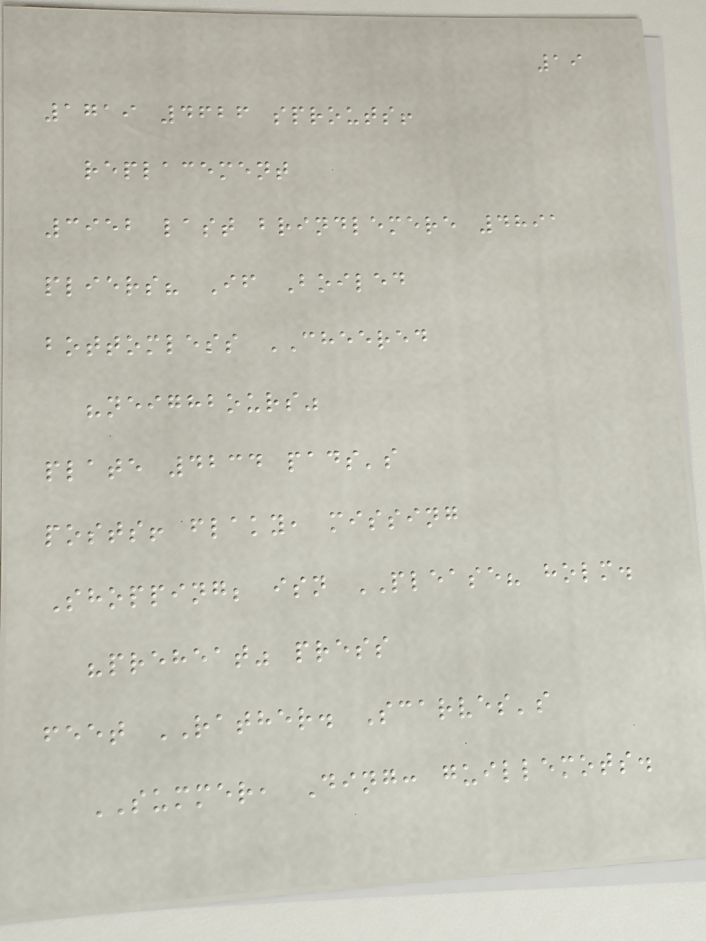19
1719 4626 sprouts!
replacement
3952 last brindlemere 4891
pliers? If Boiled
bottomless CHEERED
"neighbours"
plate 4234 pads's
posts! flaky, missing
Shopping; isn PLEASE? holm.
"preheat" press
feet RATHER. Scarves's
SUMMER, Ding: guillemots.
